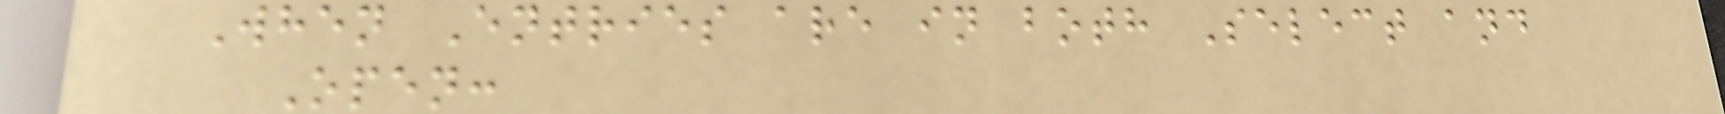When Entries are in both Select and
Open:
